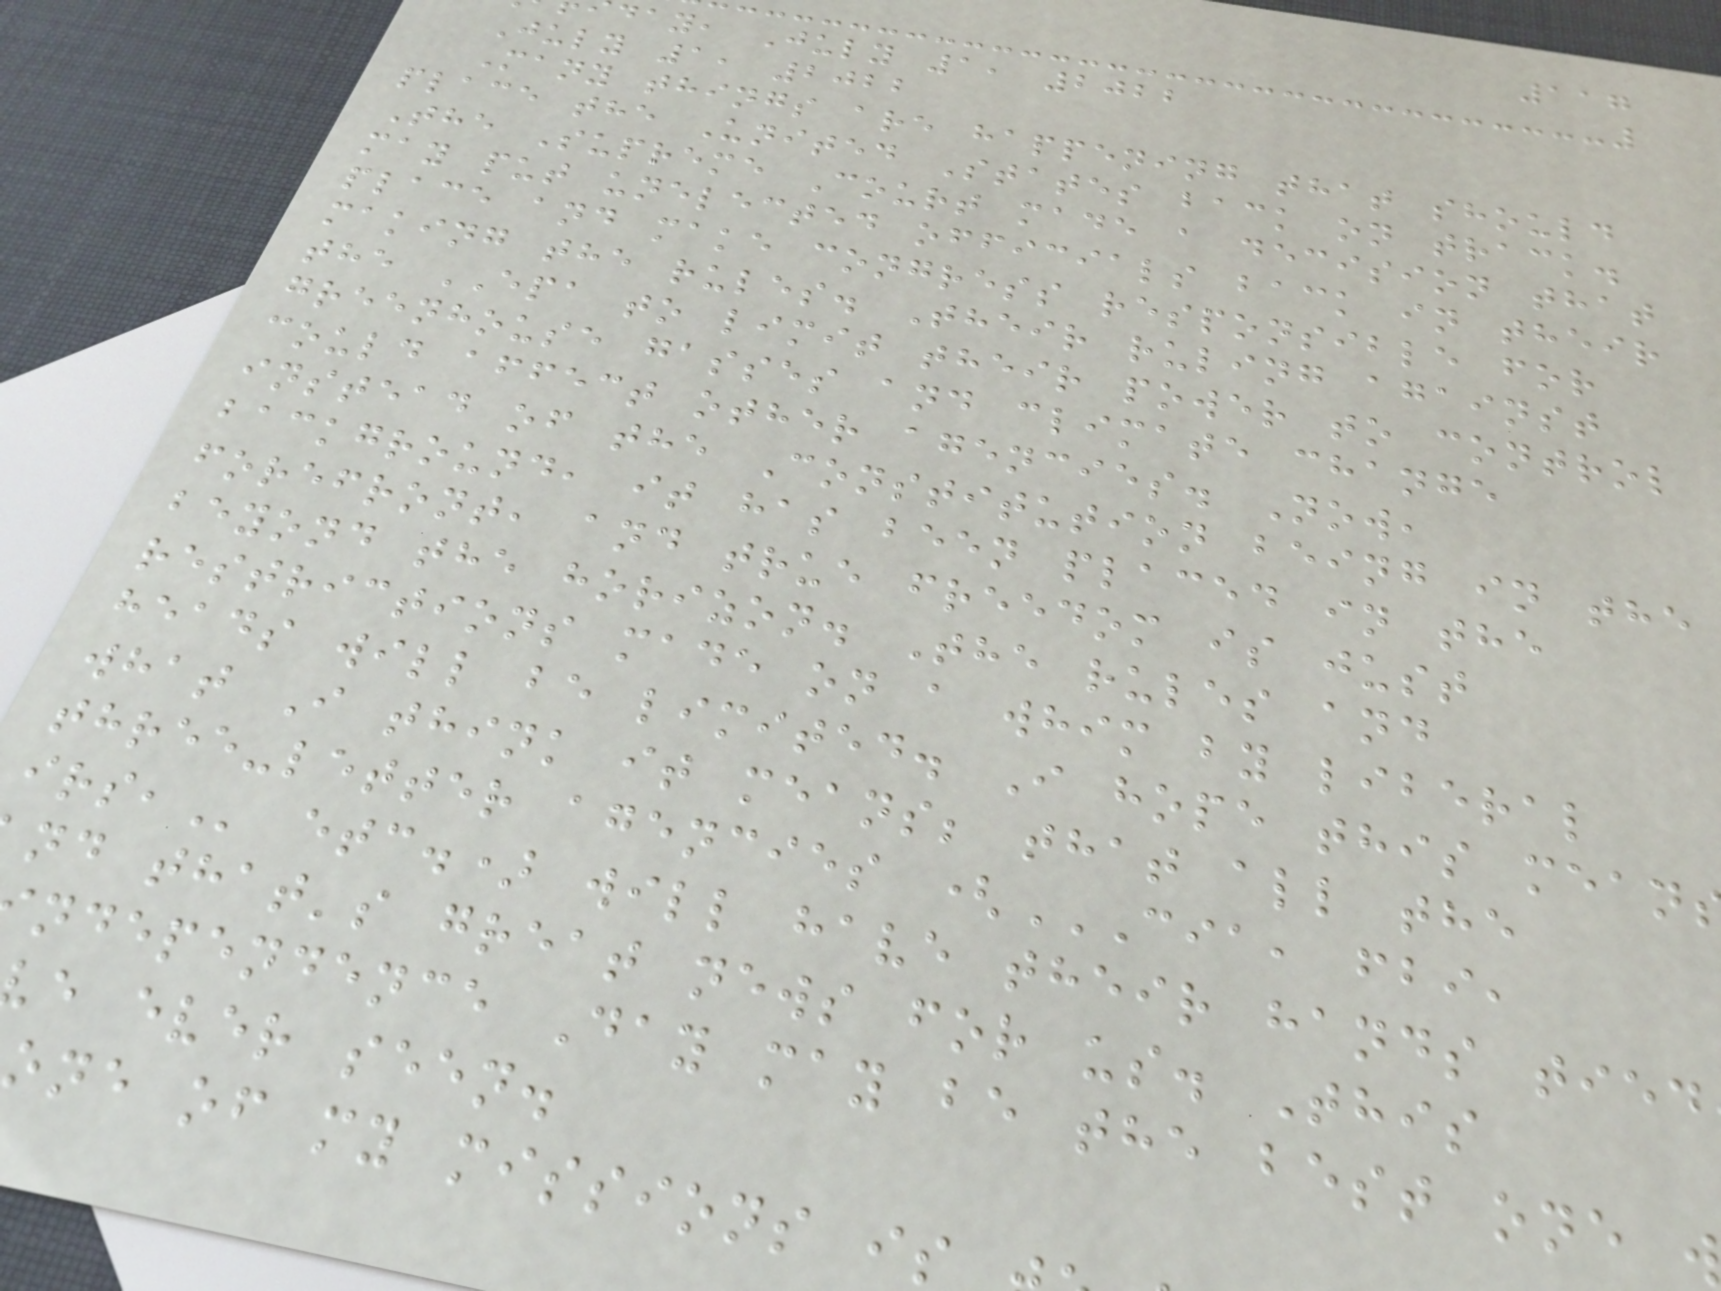117
day, July 1, 2022
July 1, 2022
Many things are happening that should
place the United States back on track.
The Supreme Court made a decision that
may put unelected officials back in their
place and make congress responsible for
making the rules. Their ruling against
the EPA to limit their power to control
greenhouse gasses and climate change
could affect other agencies. Now,
instead of the Constitution being in the
background, it has been placed in the
forefront, and true freedom is just
beyond the horizon. The rules and
restrictions made on a whim by liberal
heads will be limited. I hope this mean
what I think it means; that all the
three-letter agencies (CIA, FBI,
etc.) will have their hands tied
nd that's great news for us. This
ndependence Day may be the best one w
e ever seen.
one of my missions is
